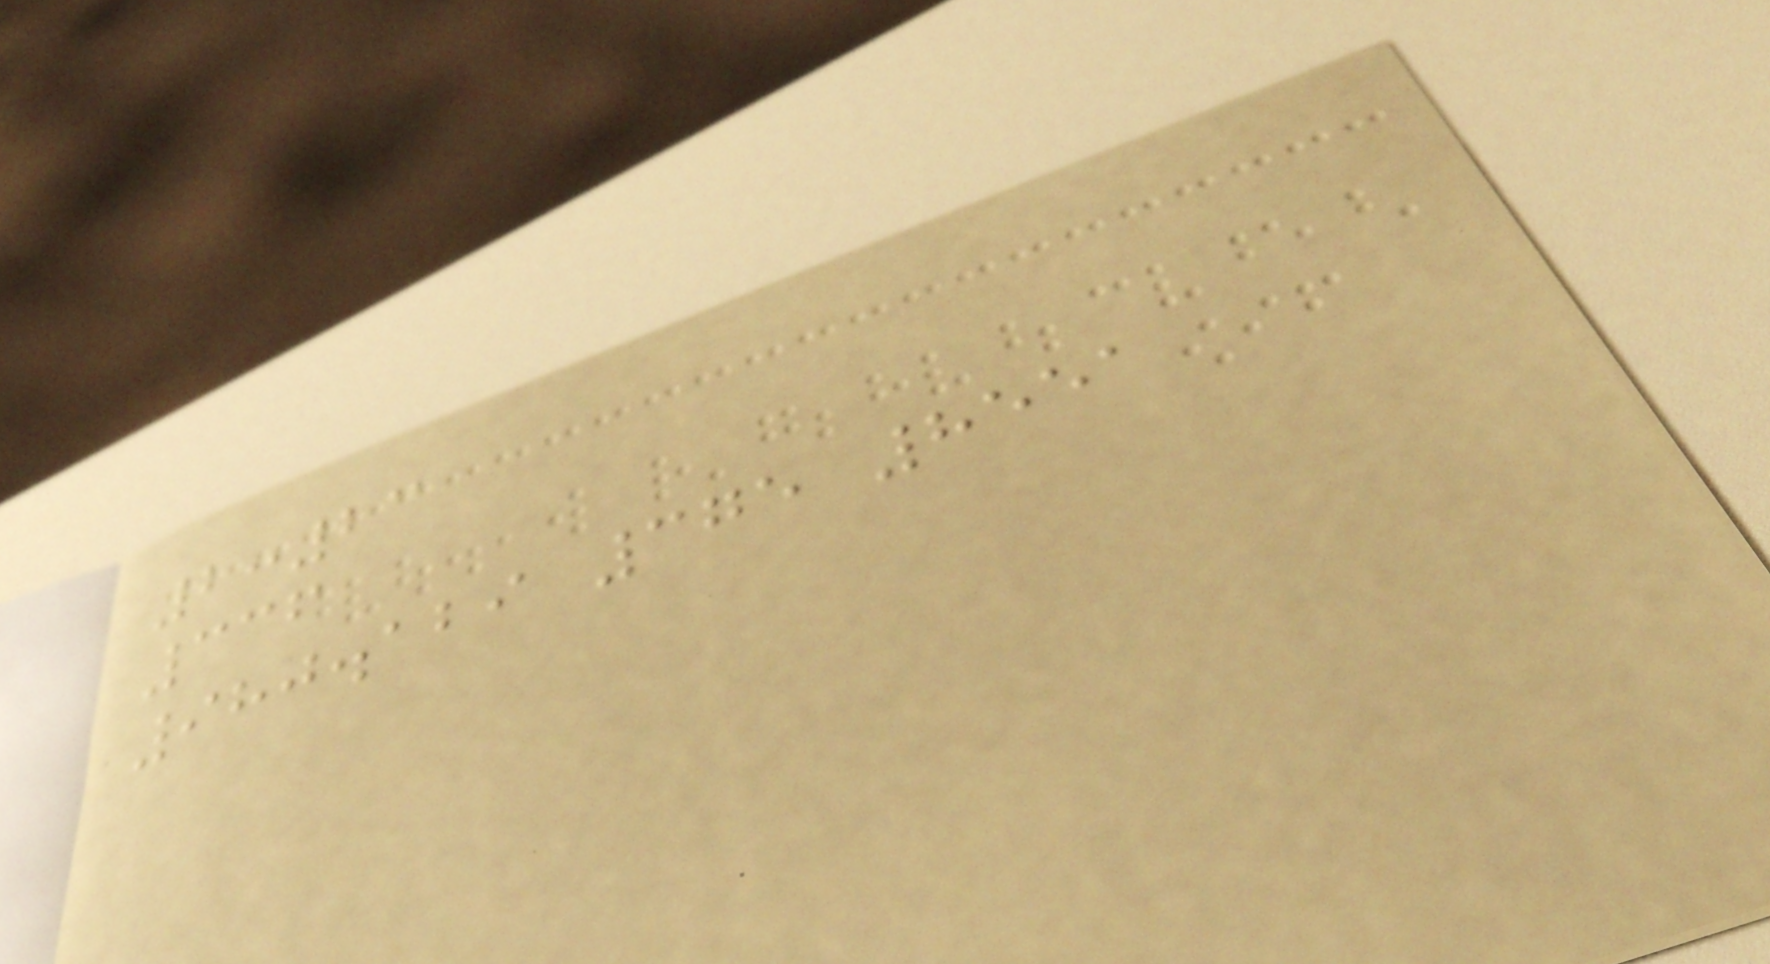2:23
336
980.129 375 8551
